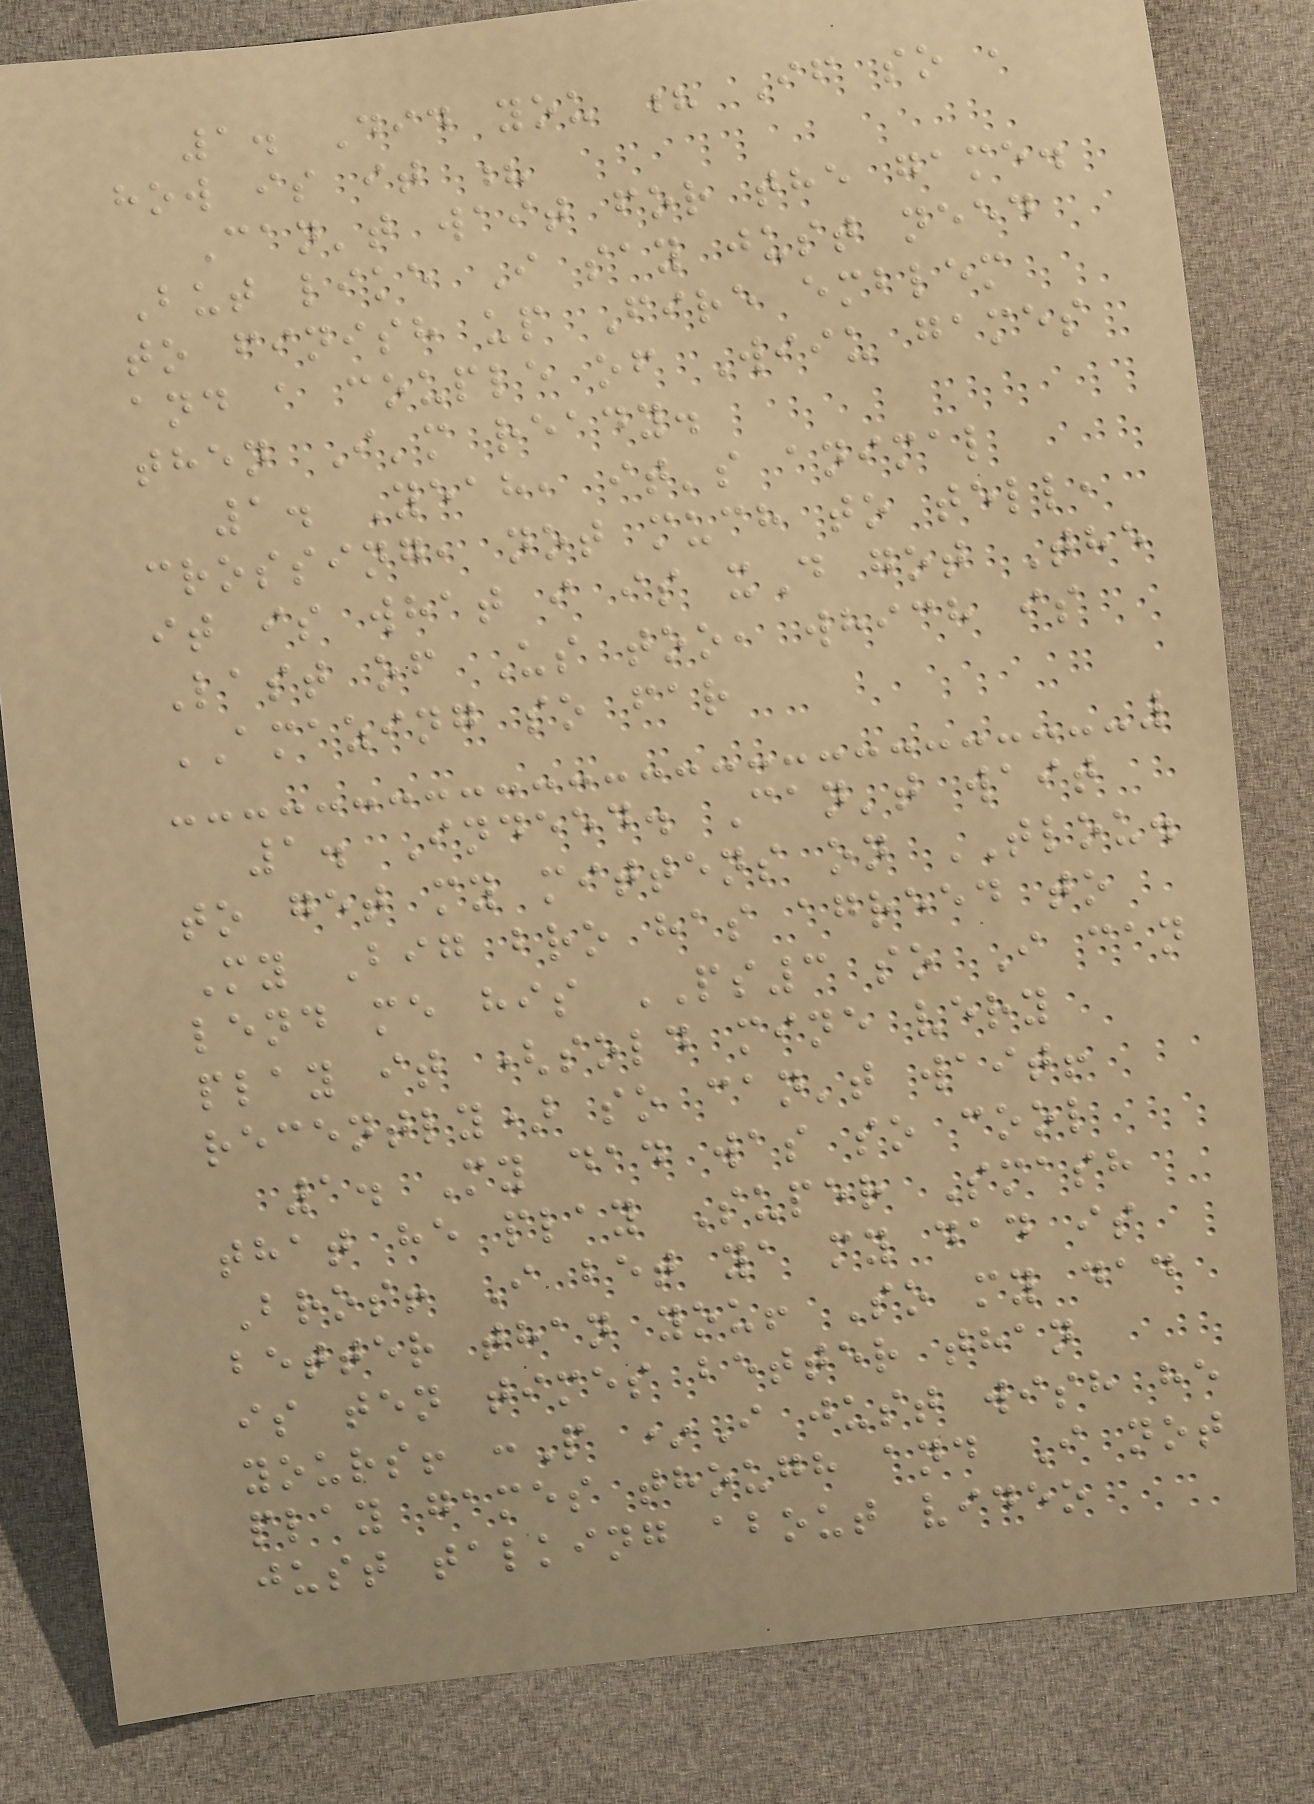1. Did you ? If so ,
how is it ?
Can't wait for the game.
But like I say just need
to finish up Fire emblem
and a couple of Wiiu games
then I'm ready.
1. Yeah, it's animal
crossing, not much to tell,
it is what i is xD got The
Last of Us too, which is
AMAZING so far
1. Indeed. Can't wait
to get my mittens on TLOU.
My Big bro has agreed to
lend me his PS3 so I can
play it (sold mine very
recently) so can't wait!
1. My dad was so cool
that he play Super Smash
Bros! I bet ya my dad is
better than you! So my dad
is ten times better than
yours! :P *I just wish he
play games though and I not
just talking about video
